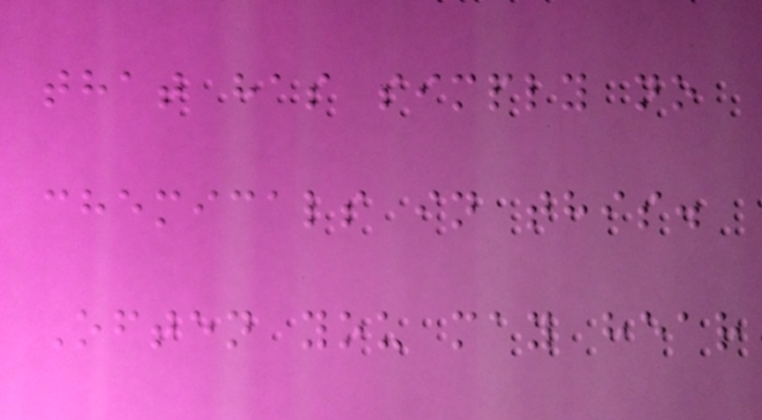that has simply no
chemicals in this.
Often you may hear
